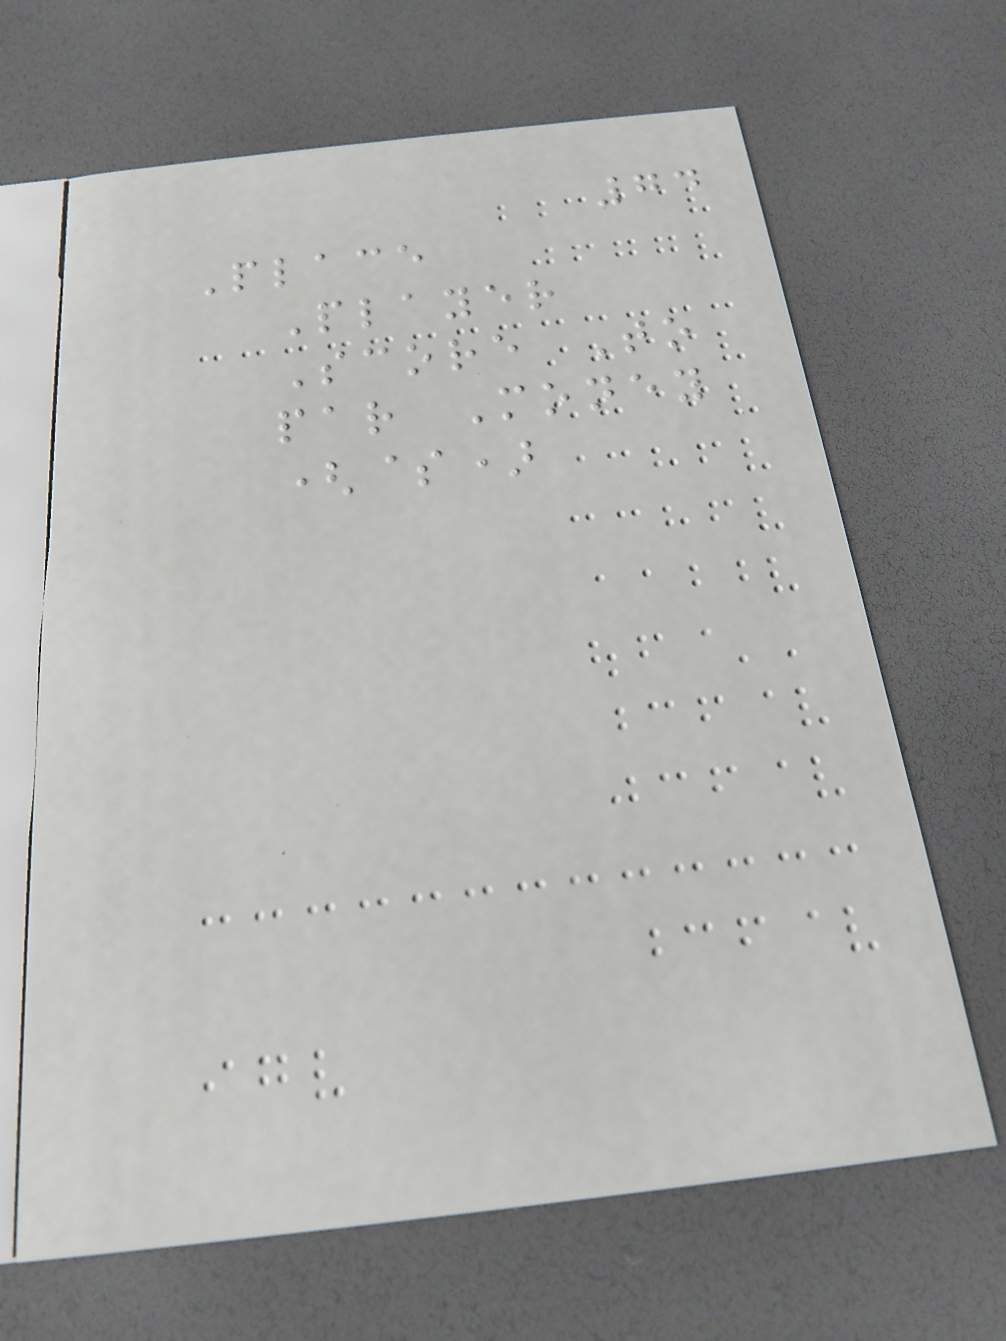74
Place
Player
Score To
par Money
($)
